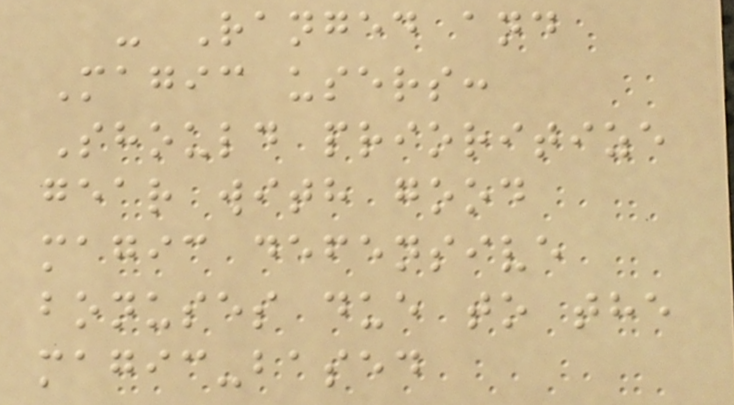- Ranged and
Magic users:
Should prioritize
gear with good
magic defensive
bonuses due to the
magic-based
